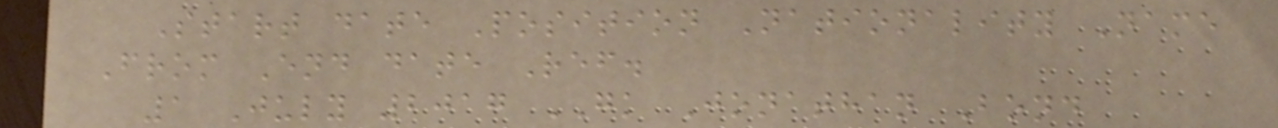Start date Position Nationality Name
From End date Ref.
1 July 2017 GK Jonathan Bond
